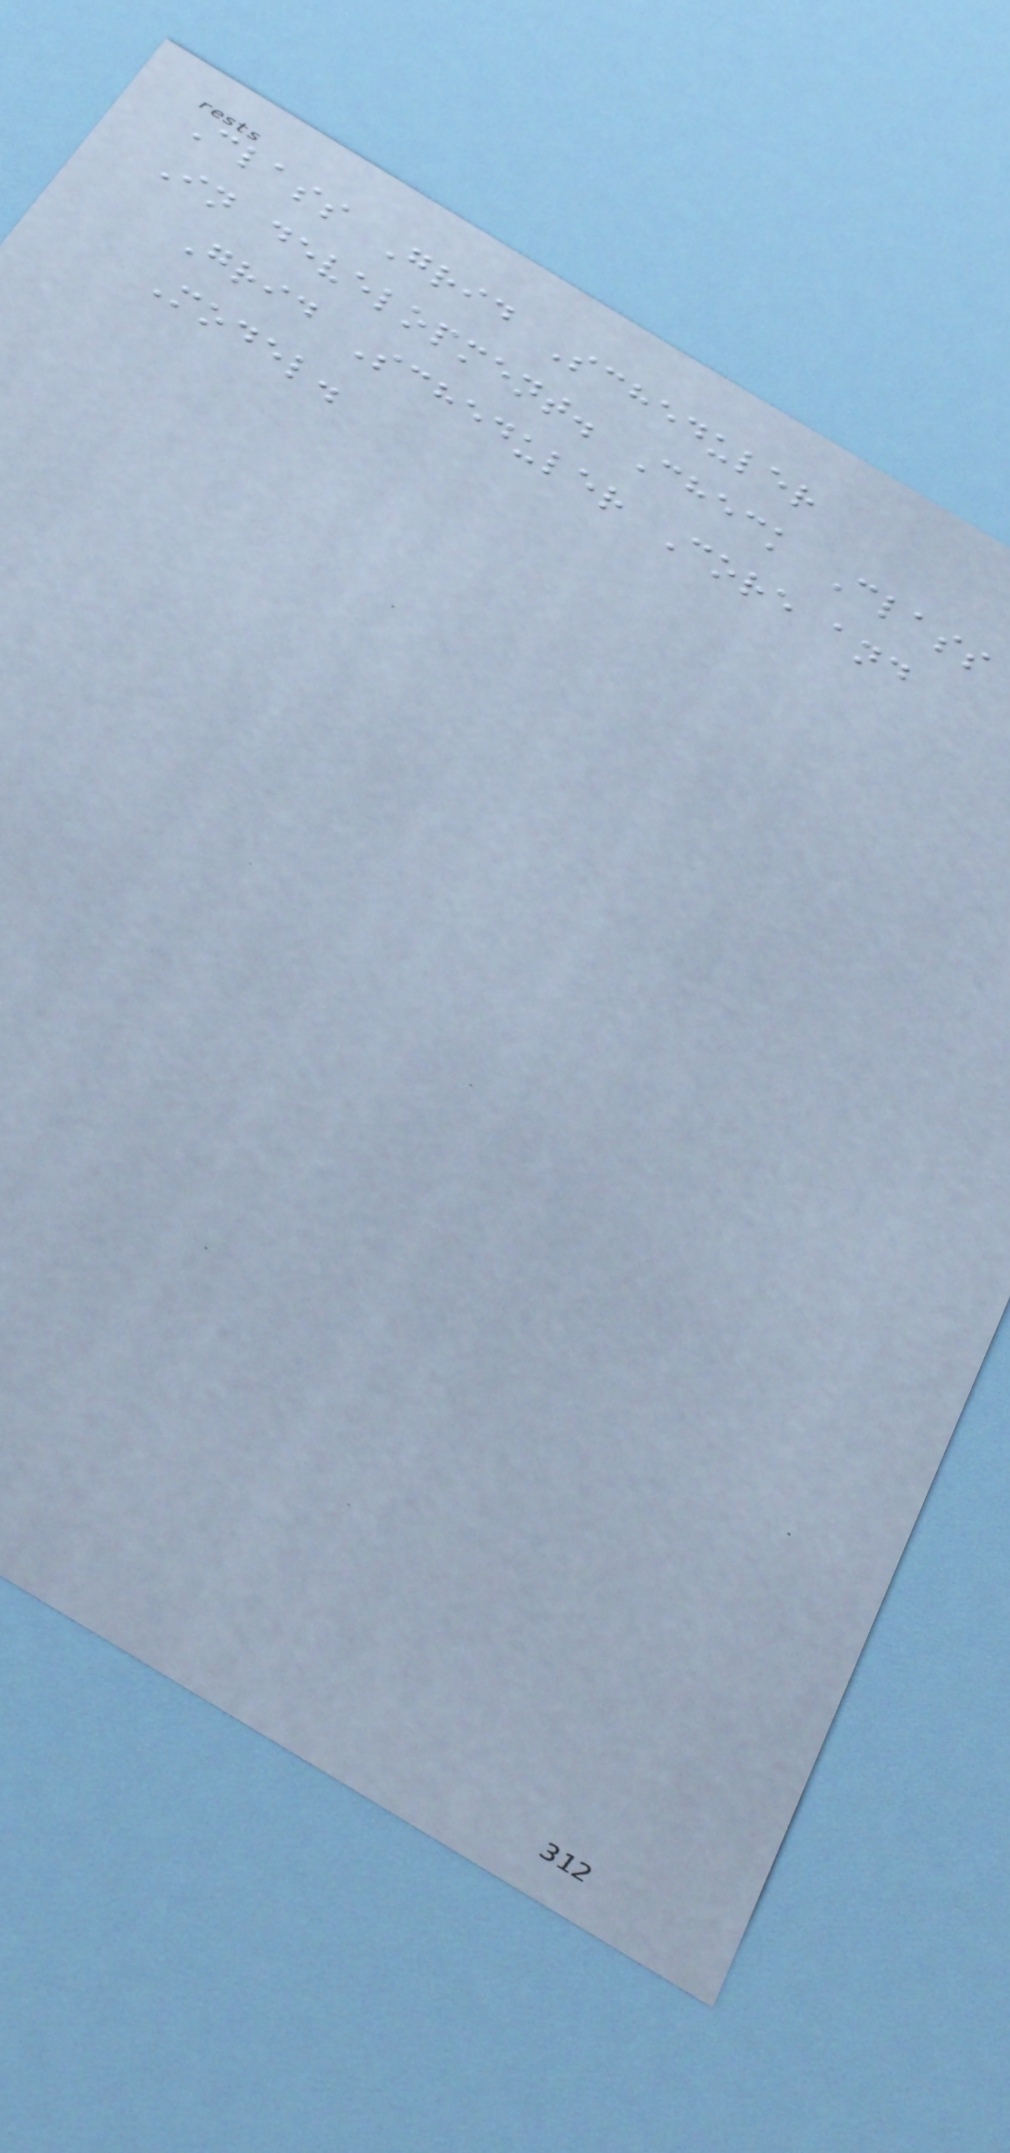Class Grid Scheduler
In development. Check Class
Grid Scheduler Core and
Model.
